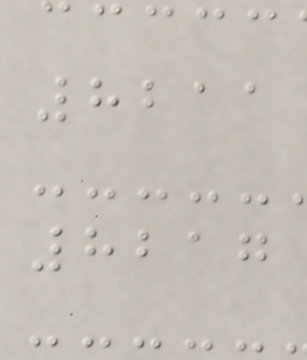8211
8217
